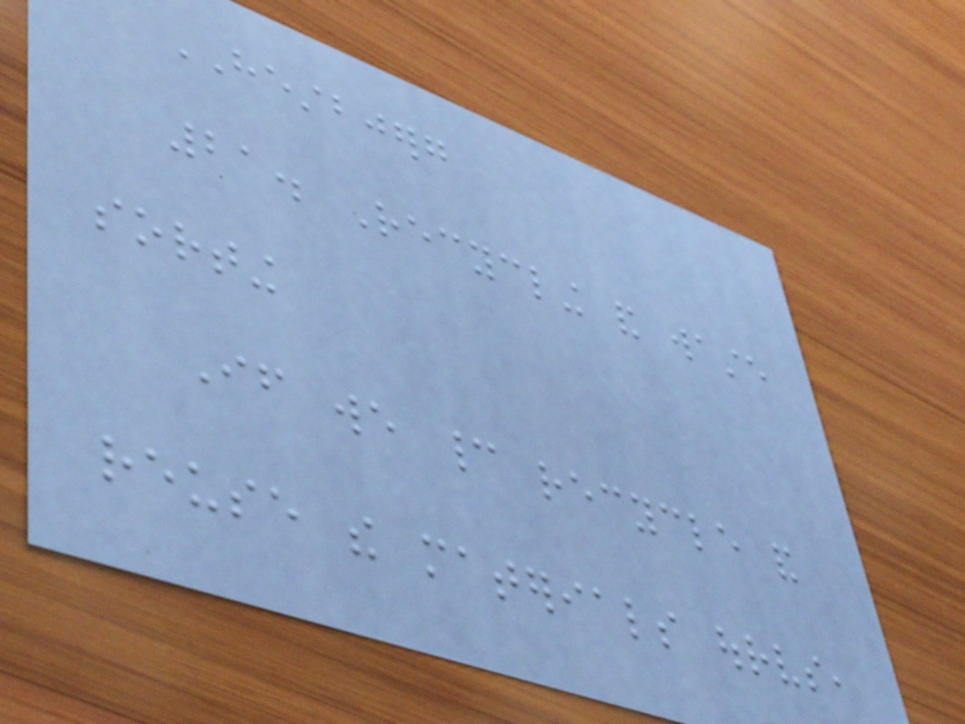HESTBJERG
21. Recycling and waste
sorting
If we cannot recycle and
reuse the materials ourselves,
